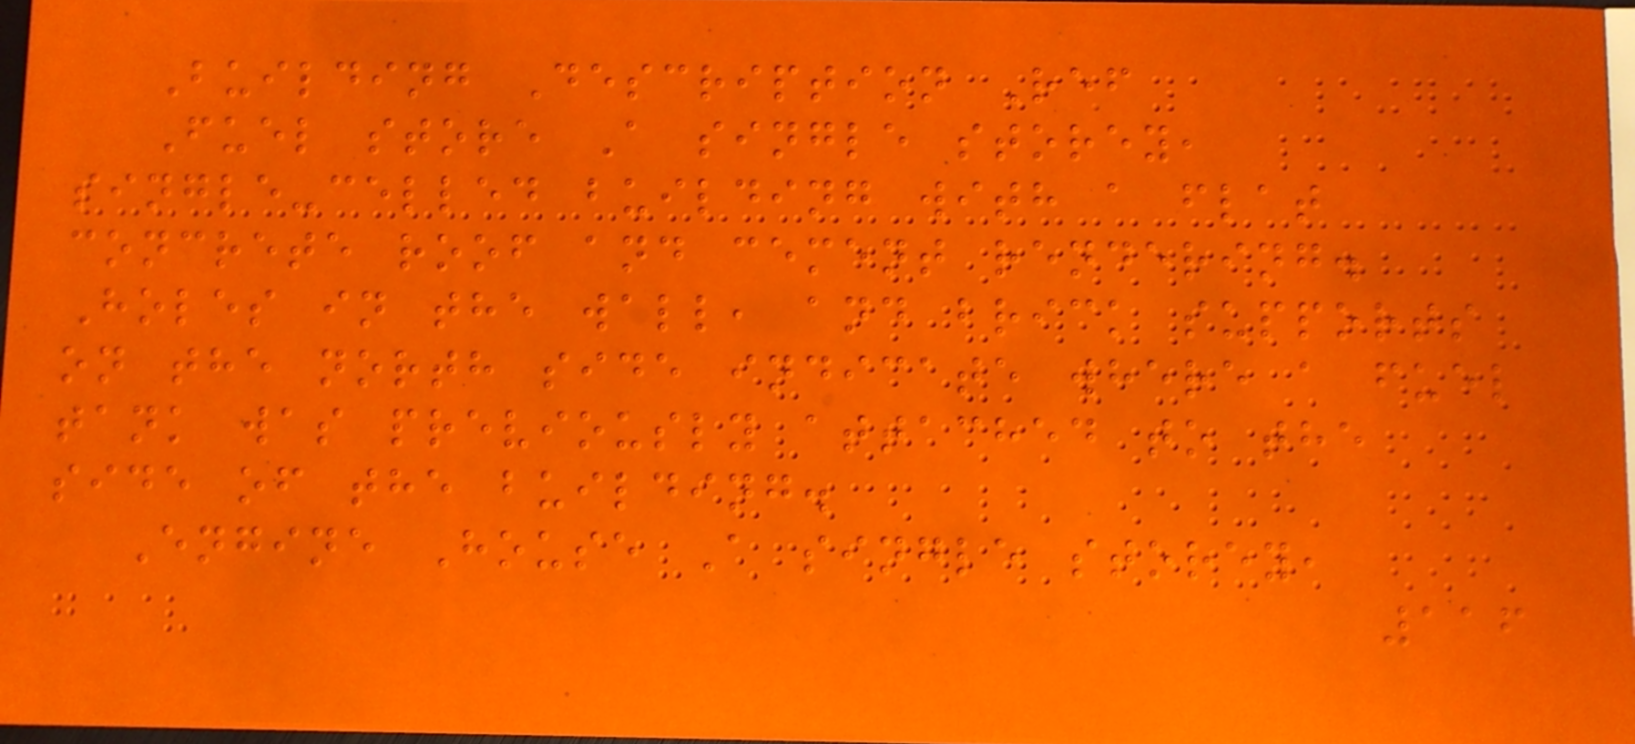Building Description Ref
Fuel store A single storey,
single-celled building with a flat
concrete roof and cement rendering.
Holes in the wall, and brick supports
on the north side indicate where a fuel
tank was previously attached to the
side of the building.
Engine House A single storey,
116
